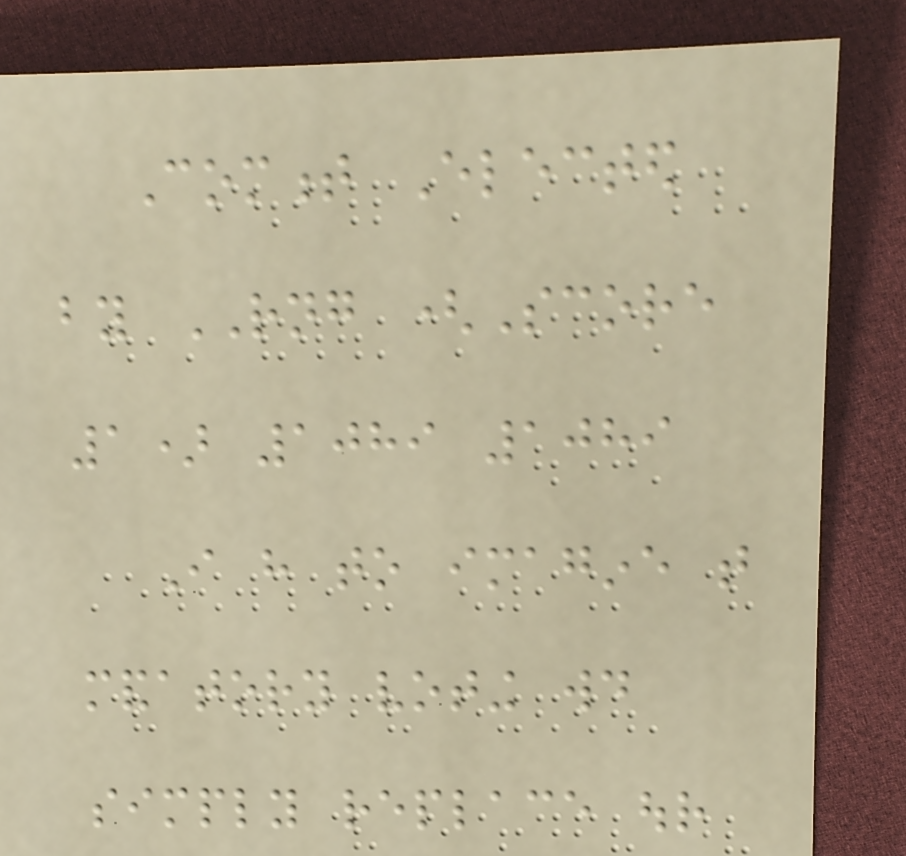Comment Elected
by RNG (Score
1) 1089 1089
I have to imagine that
mandatory voting would
simply replace our
